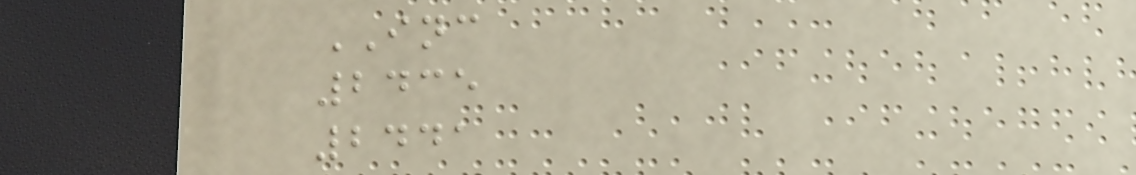INC
2435
2441
